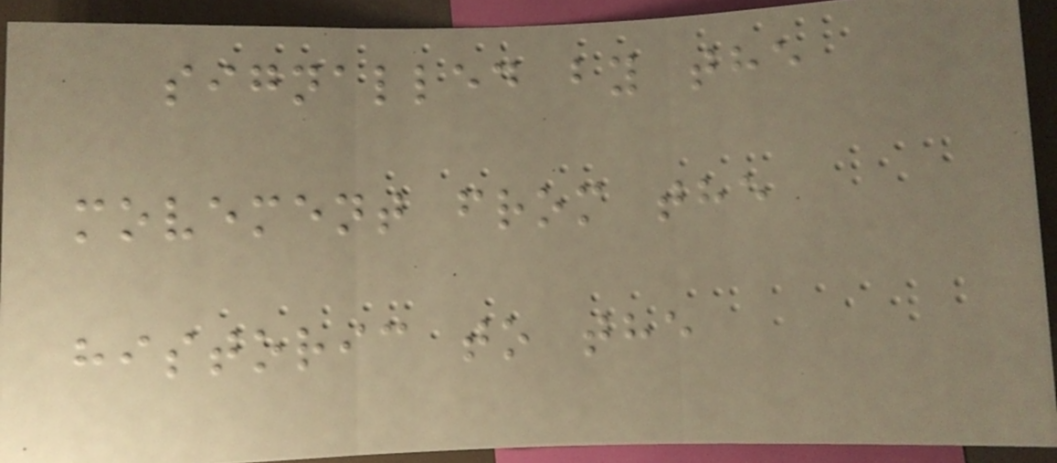signalled by the
movement from the
historic to the
